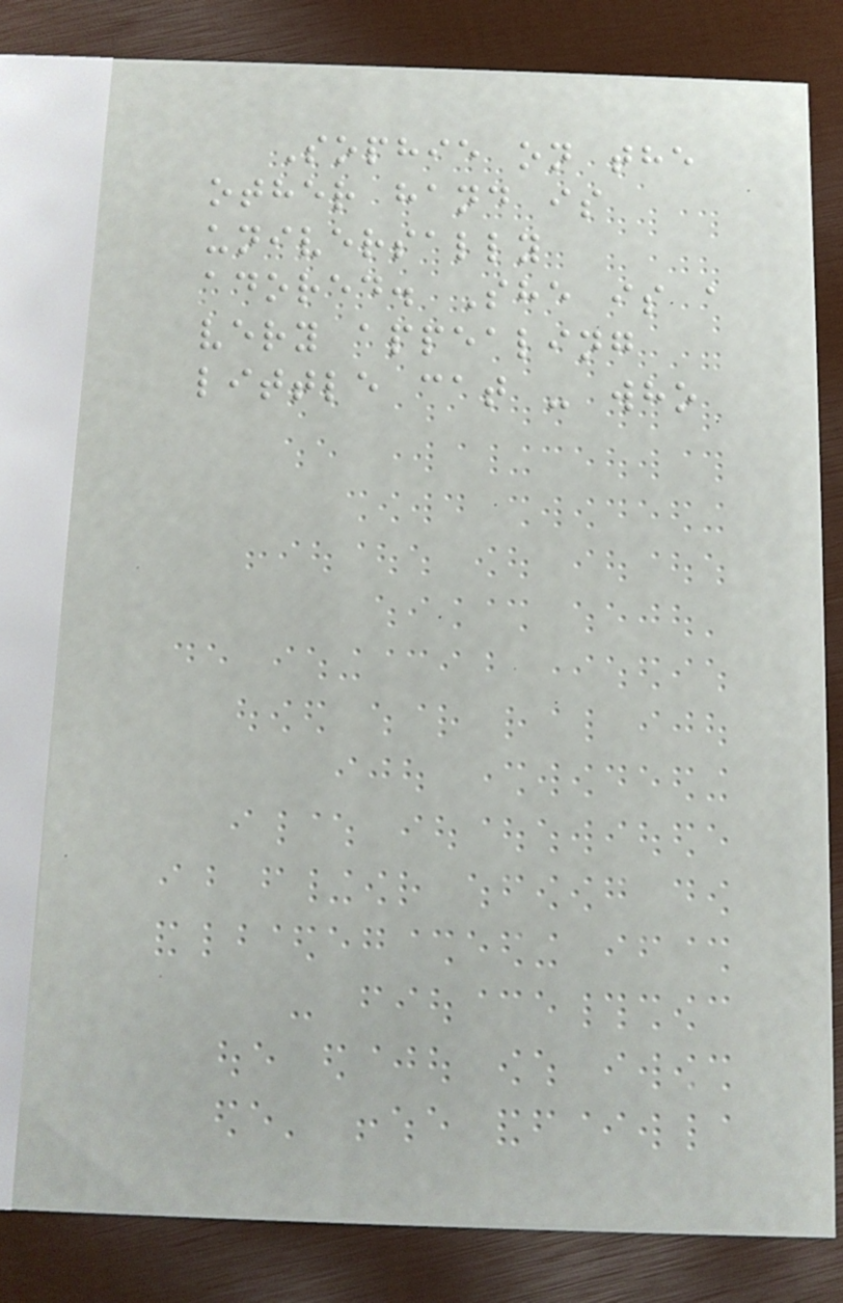Sophie on the
other hand is
universally
adored. She is a
very appealing
little cat - who
